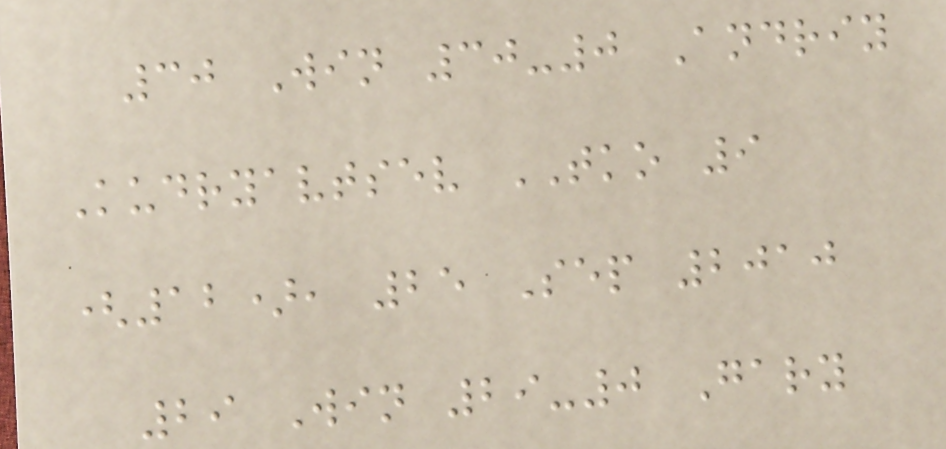30 Win 30-0 Andriy
Kudryavtsev TKO 9
(12), 25 Sep 2010
29 Win 29-0 Gary
